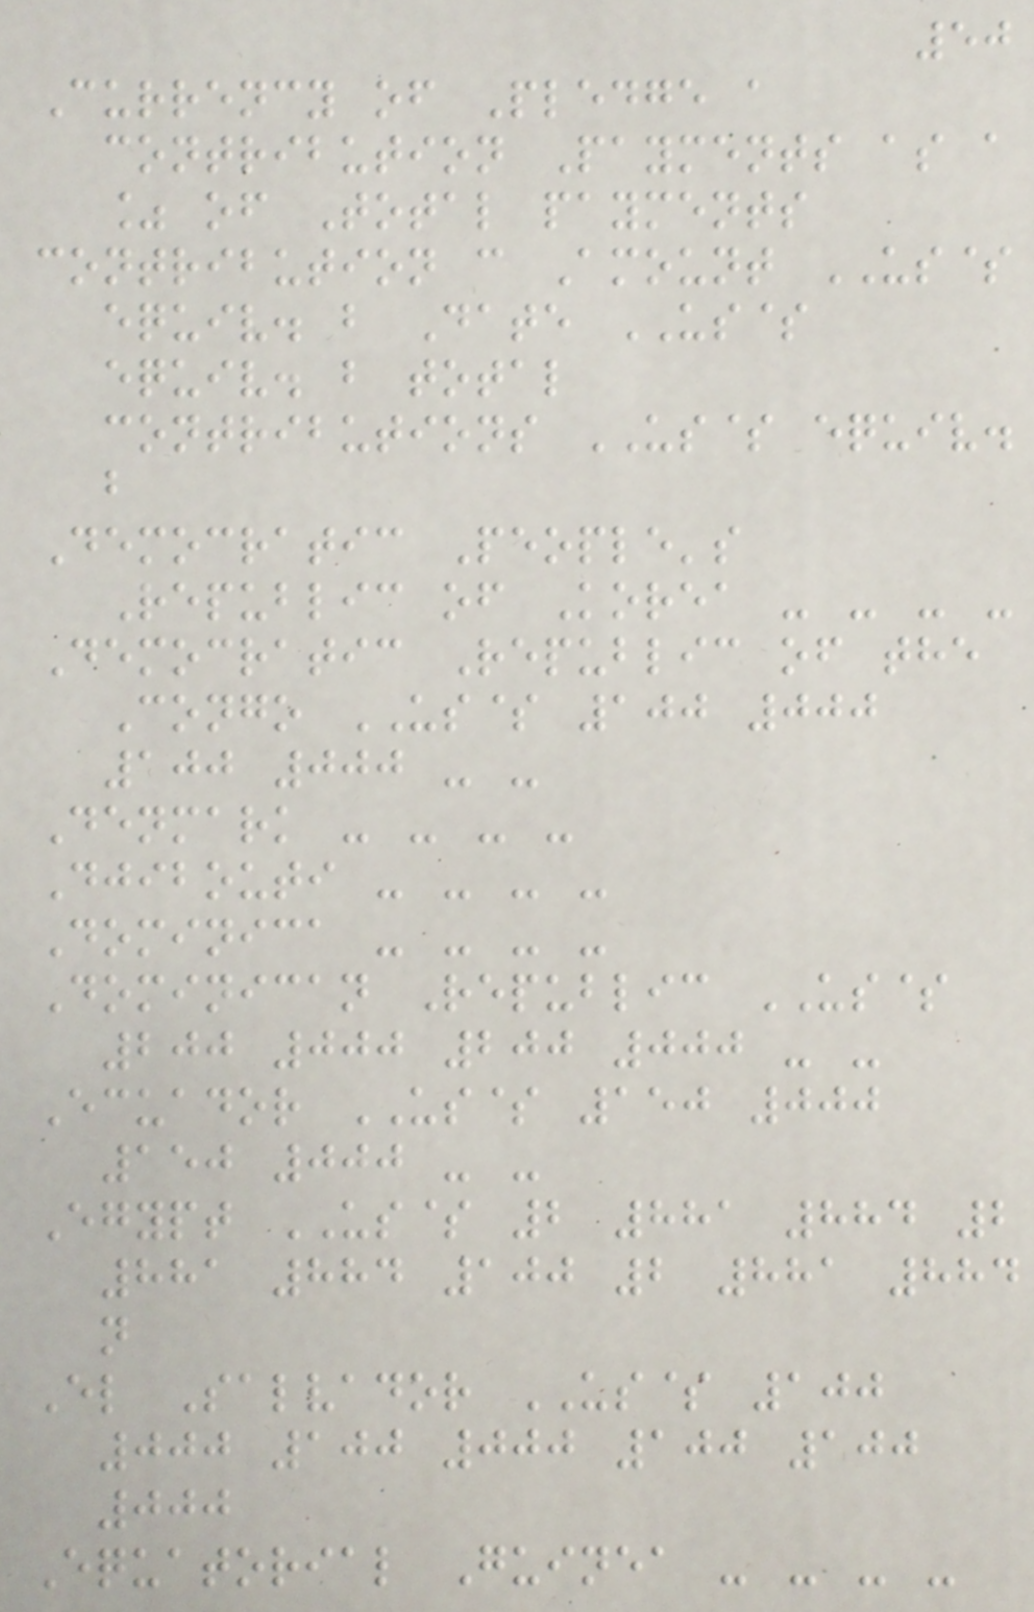50
Currency of Pledge a
contribution Payments as a
% of Total payments
contribution c Amount US$
equiv. b Date US$
equiv. b total
contributions US$ equiv.
b
Democratic People's
Republic of Korea - - - -
Democratic Republic of the
Congo US$ 100 000
100 000 - -
Denmark - - - -
Djibouti - - - -
Dominica - - - -
Dominican Republic US$
200 000 200 000 - -
Ecuador US$ 150 000
150 000 - -
Egypt US$ 2 881 884 2
881 884 100 2 881 884
n
El Salvador US$ 100
000 100 000 100 100
000
Equatorial Guinea - - - -
